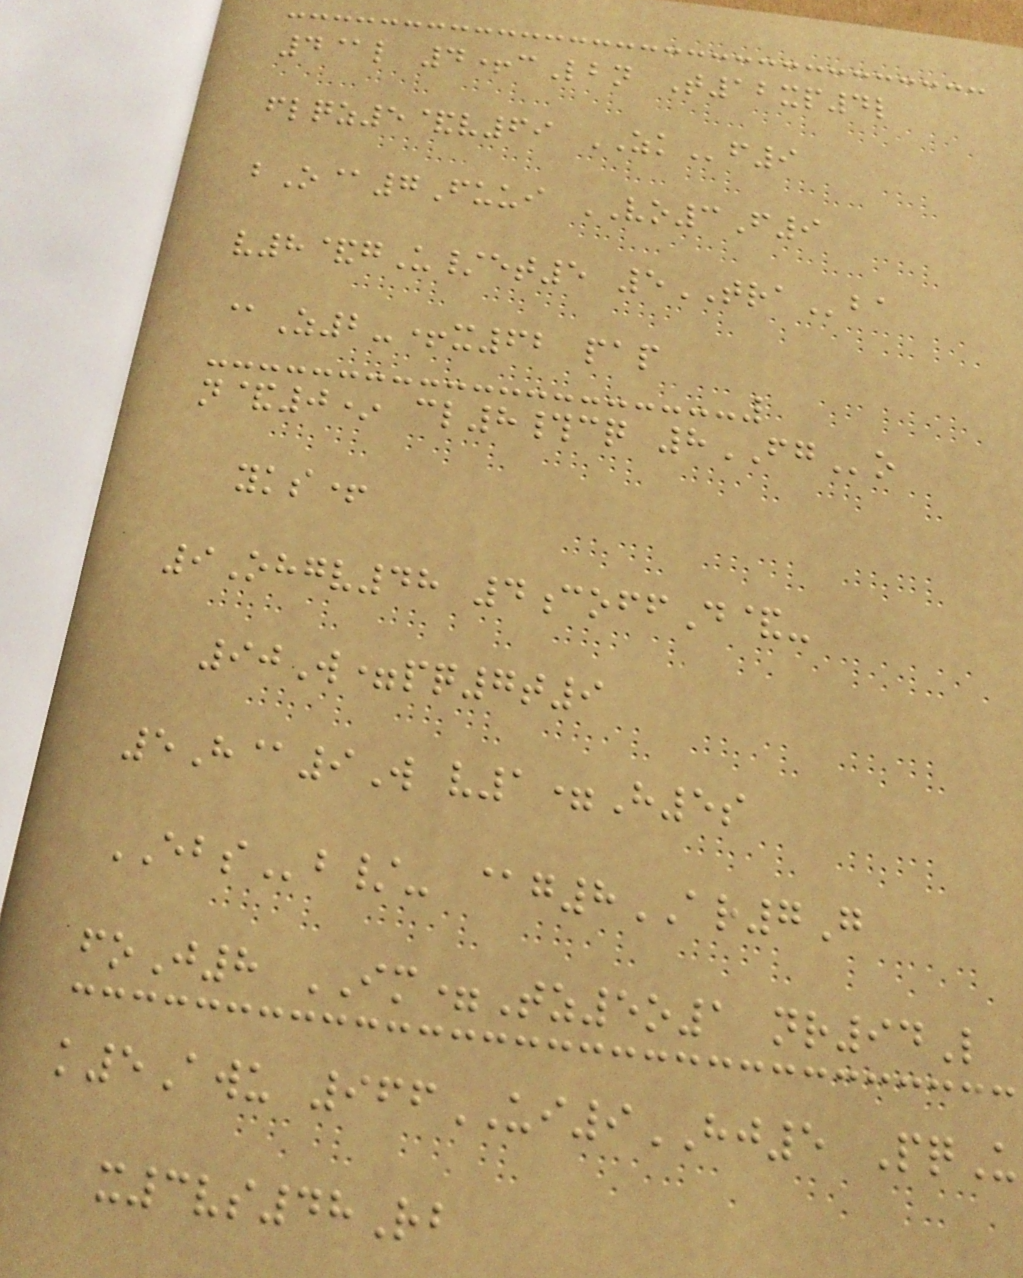4@l 4+cLbn T12xp4l
flqz5&v69 ZKf9
bO@7Fuui VO3F9
v8&gU/et5 5TRAba
@Z2-+x62 pap
n&0* cl8#cq 8FGo
yks+
9Ohgv48 4coffD&-
90W=pq7t9
5H@9W v1=H5s
EBSb/- @g8AR7G
foJ8 IM=Tz5o1 nr94L
k5Awu 966UI9HJ5 PqU
x3vs48Rb
